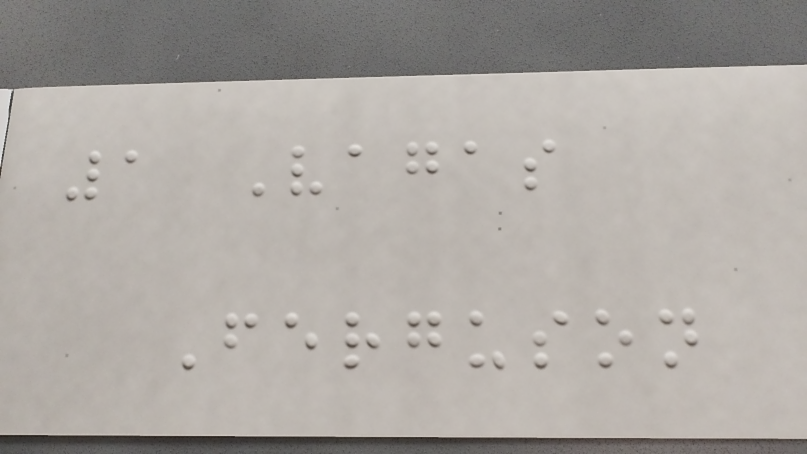1 Vagas
Ferguson
